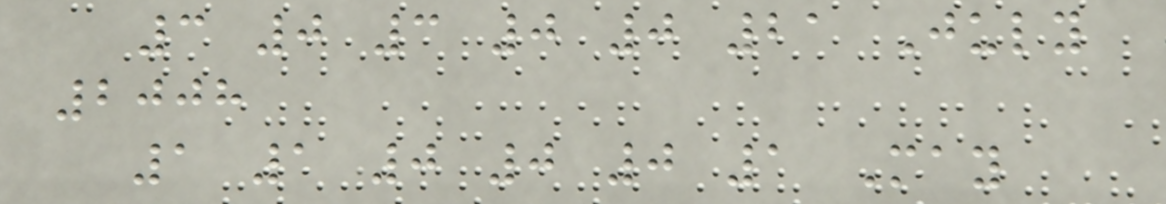3 0 3 0 0 21 July
2008
1 1 0 0 0 1 May
